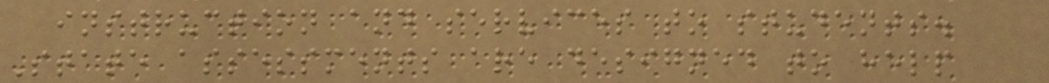instruction and services to students.
State assessments are designed to help
